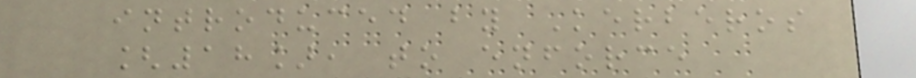introduced by Kerberos
[18], to enforce
